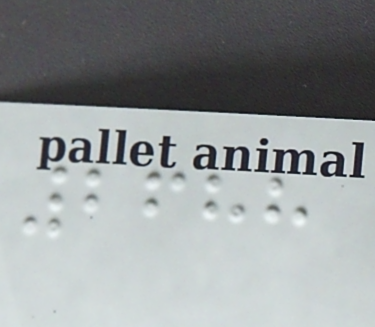2688
